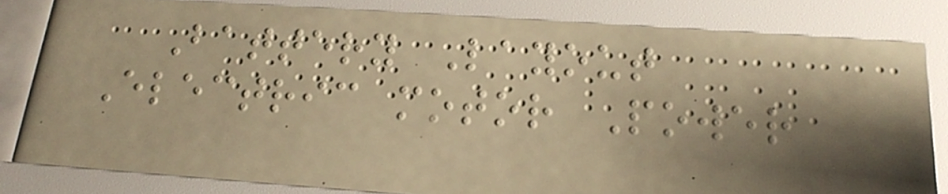Battery Layout
Electric motor Power
